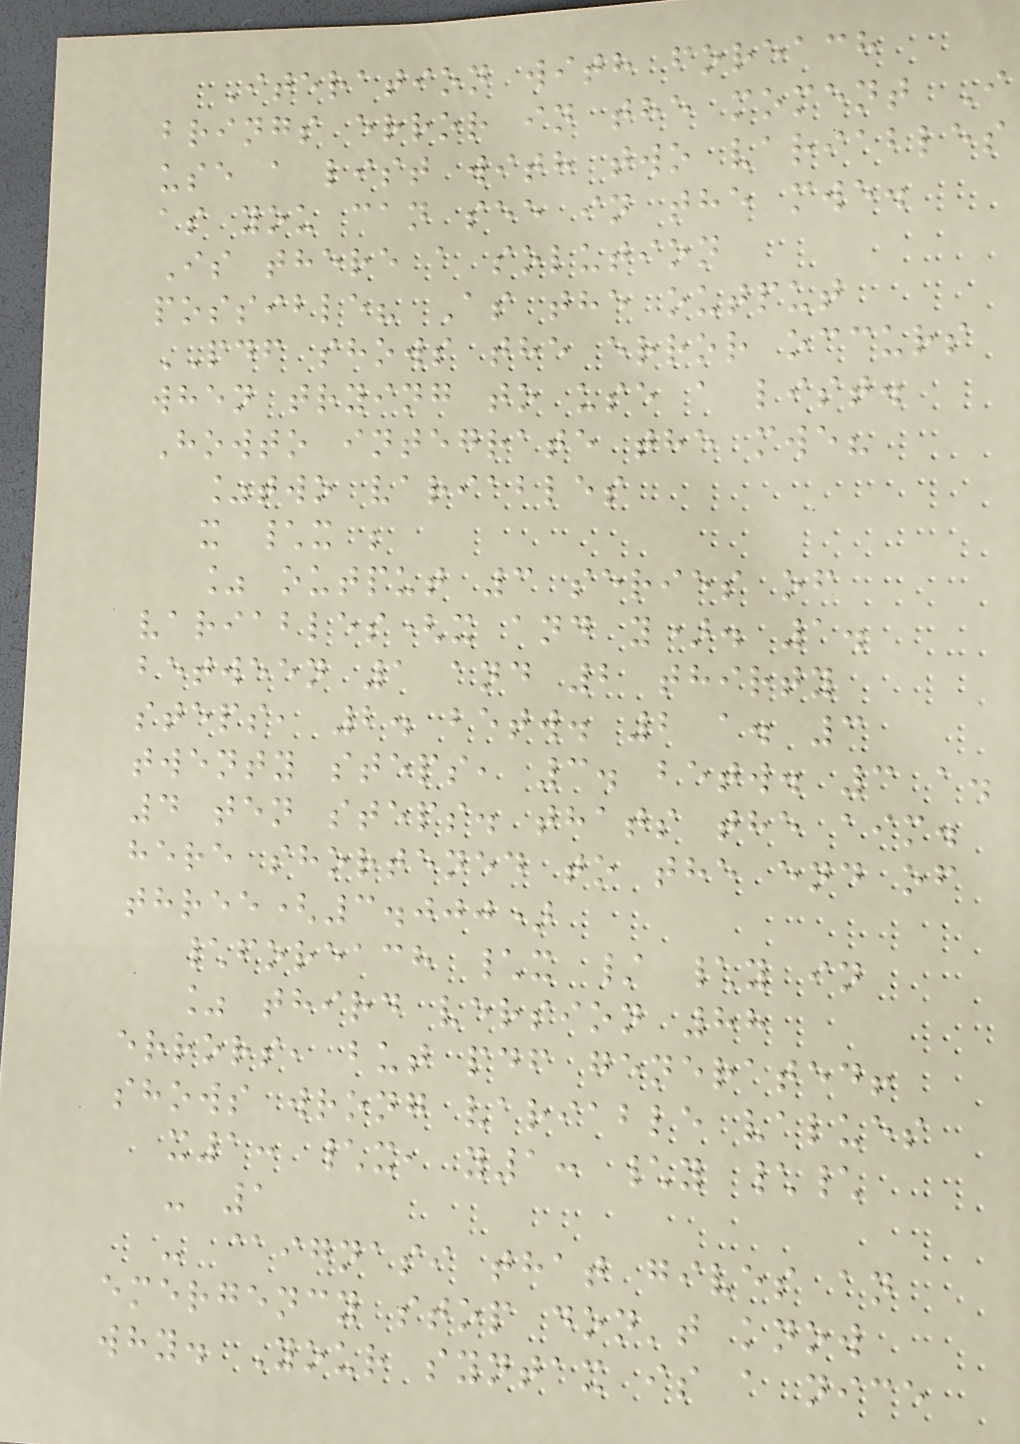Iteration with foreach
brings error in the moment I
use a list with two variables
as you can see in the mwe.
Is there a solution
possible? As the output
PDF shows the error occurs
when trying to use a list.
Howto integrate the mwe?
%two variables
x \x ;
% output 3 series of
variables(x and y). 1.
between 1 and 2 thirty
steps, 2. betw. 2 a. 3
twenty steps, 3. betw. 3 a.
4 ten steps. thats the aim.
here shortened to the end of
three(3.000)
\foreach \x / \y in
% third version 88
errors, but pdf generated!
shows wrong variable values
x1: \x, y1: \y \\
- 1
- @ignasi that gives an
emergency stop don't know
why. Your syntax is a nice
